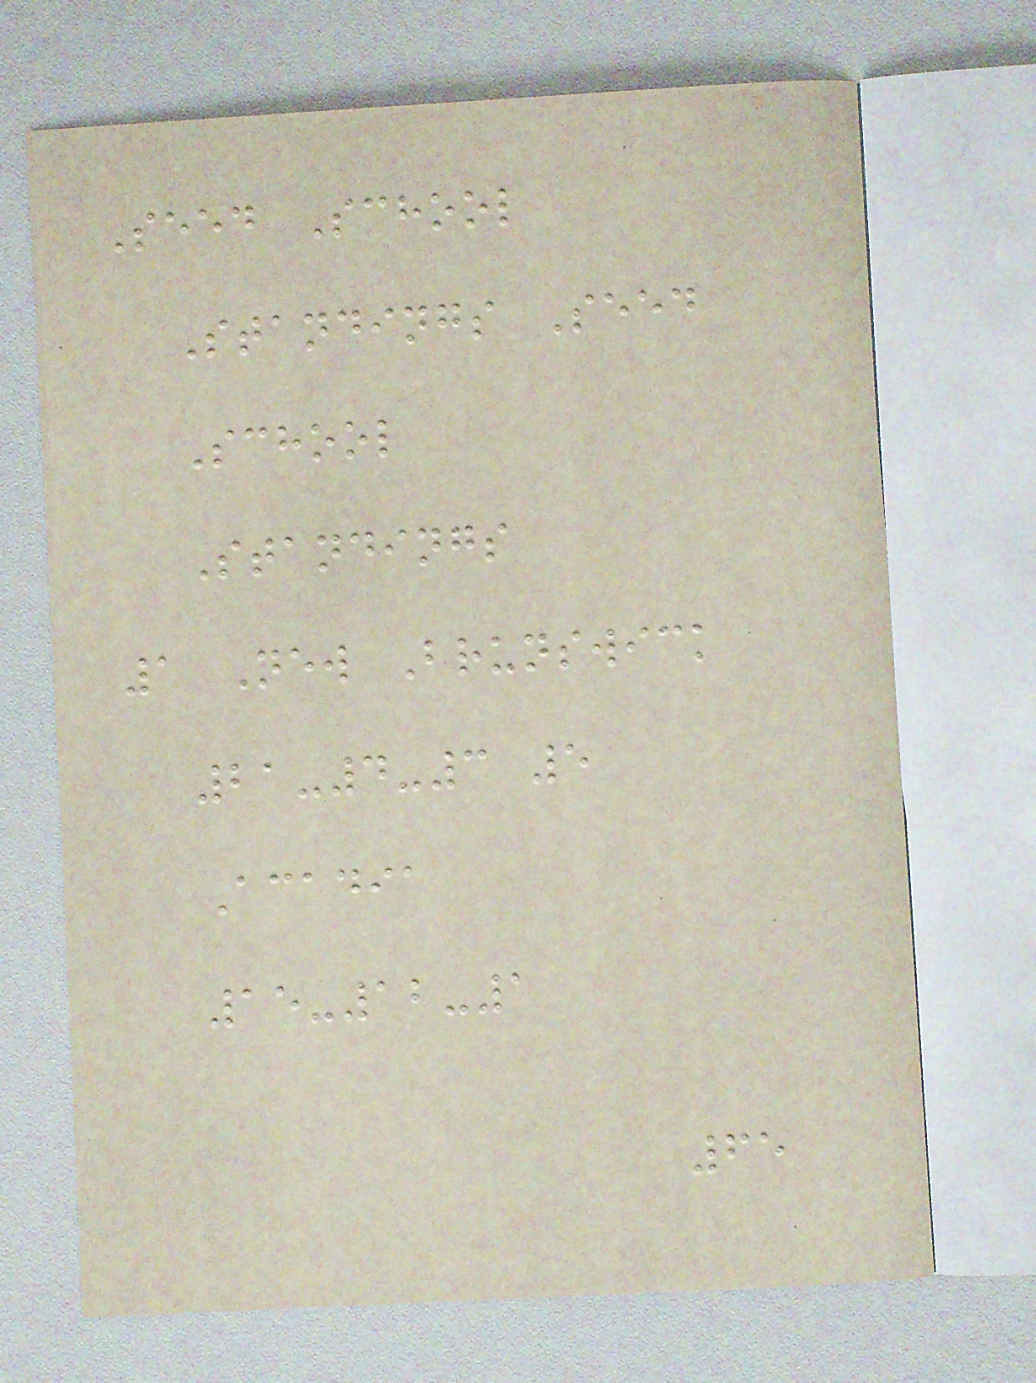Seed School
Standings Seed
School
Standings
1 New Brunswick
21-4-3 5
Acadia
15-12-1
65
